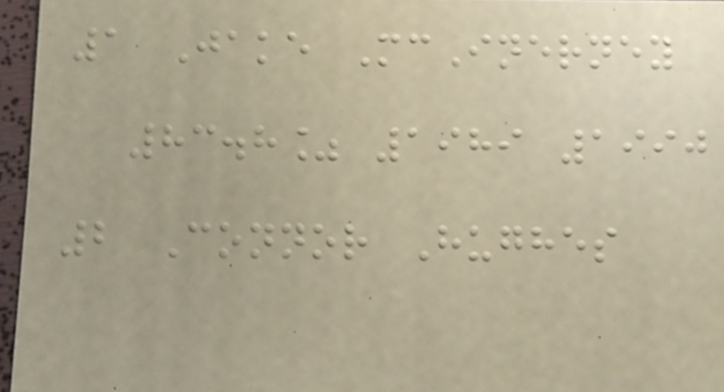1 Jake McInerney
83.8% 1989 1990
2 Connor Hughes
